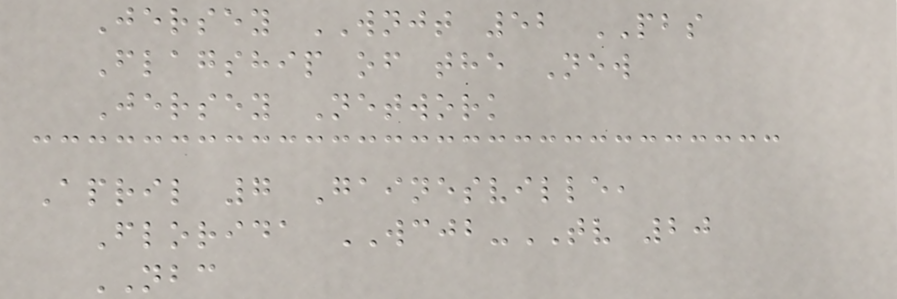Jersey WNJT 52 PBS
Flagship of the New
Jersey Network
April 7 Gainesville,
Florida WCJB-TV 20
NBC
